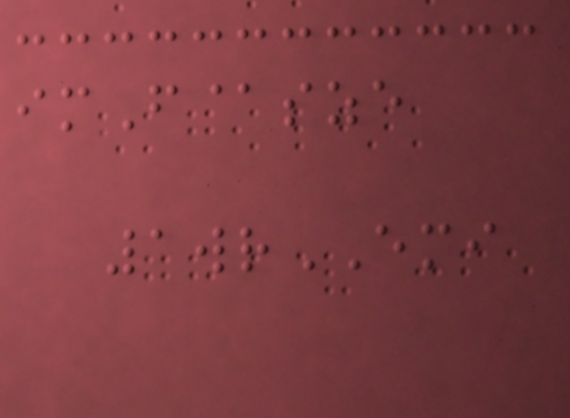imF@sze
1wrEMI
